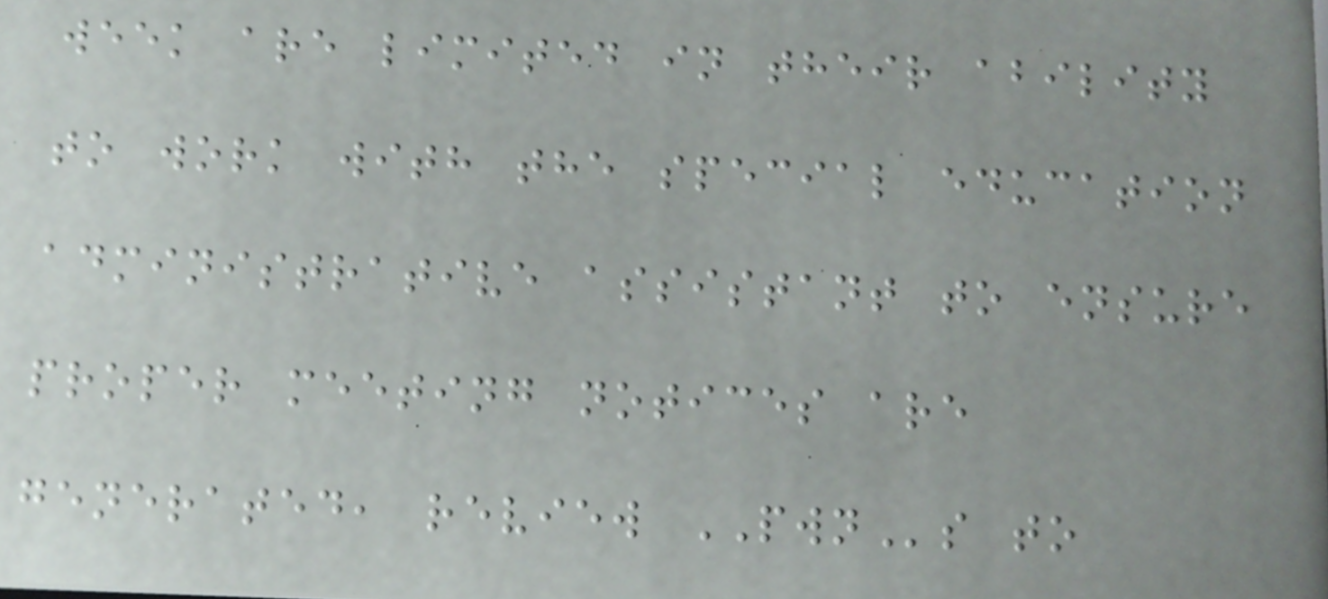week are limited in their ability
to work with the special education
administrative assistant to ensure
proper meeting notices are
generated, review PWNs to
